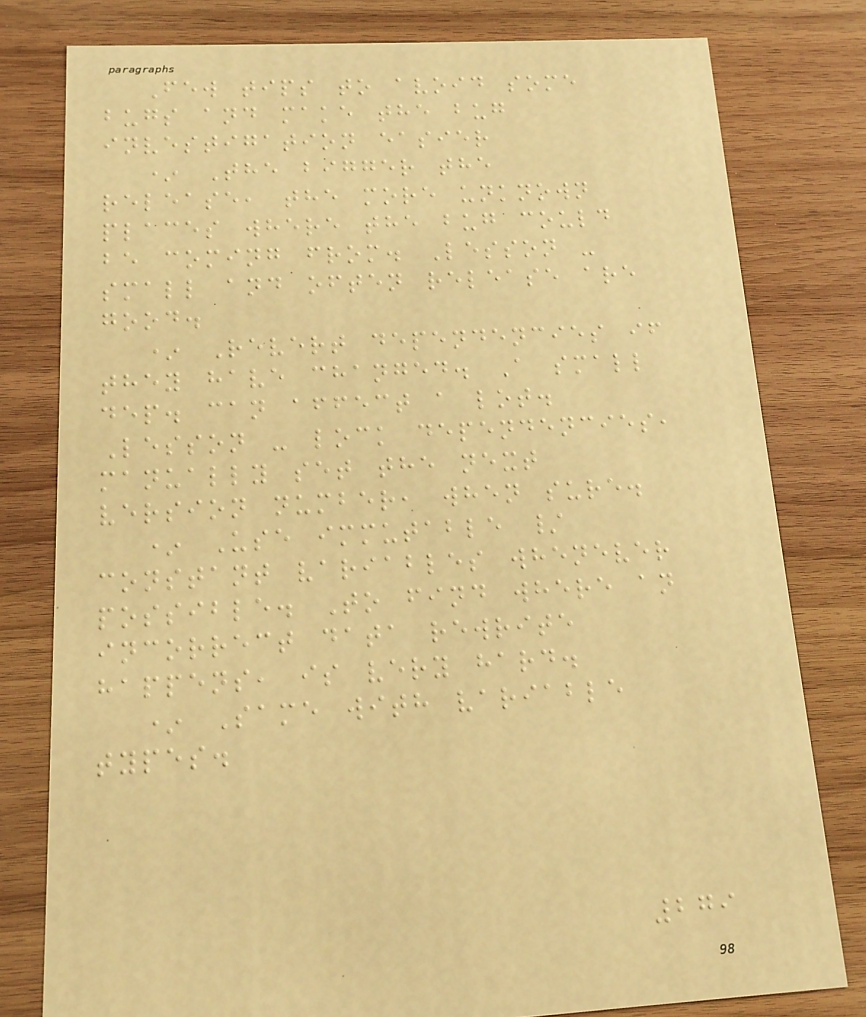Few tips to avoid some
bugs and make the bug
investigation easier
* The bigger the
release, the more unknown
places where the bug could
be coming from. Lesson -
small and often release are
good.
* Revert dependencies if
they have changed. A small
dep. can affect a lot.
Lesson - lock dependencies,
manually set the next
version number, when sure.
* Use immutable /
constant variables whenever
possible. To find where an
incorrect data rewrite
happens, is very hard.
* Same with variable
types.
279
